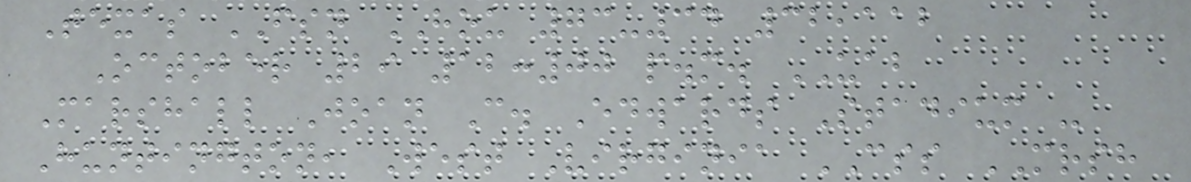Texas FSN HOU 73-34 32,112
October 29 12:00 p.m. UAB
Marshall Joan C. Edwards Stadium -
Huntington, West Virginia CSS MRSH
